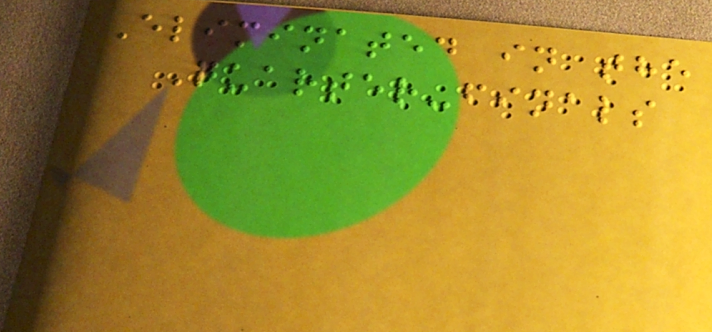Eliminated in the
Quarter-finals
